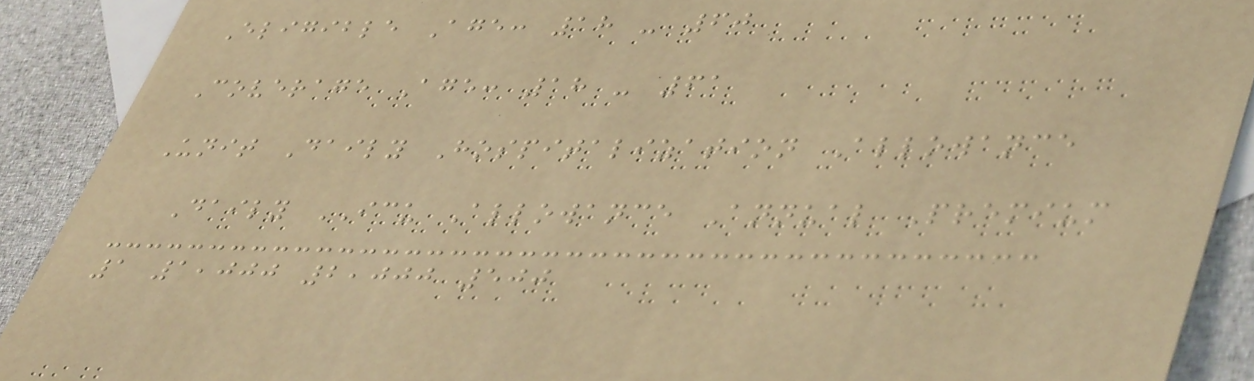Eligible Age: 18 - 60
Coverage Age: 18 - 61
Unit Daily Hospitalization Allowance
Daily ICU Allowance Annual Premium
1 1,000 2,000 500
